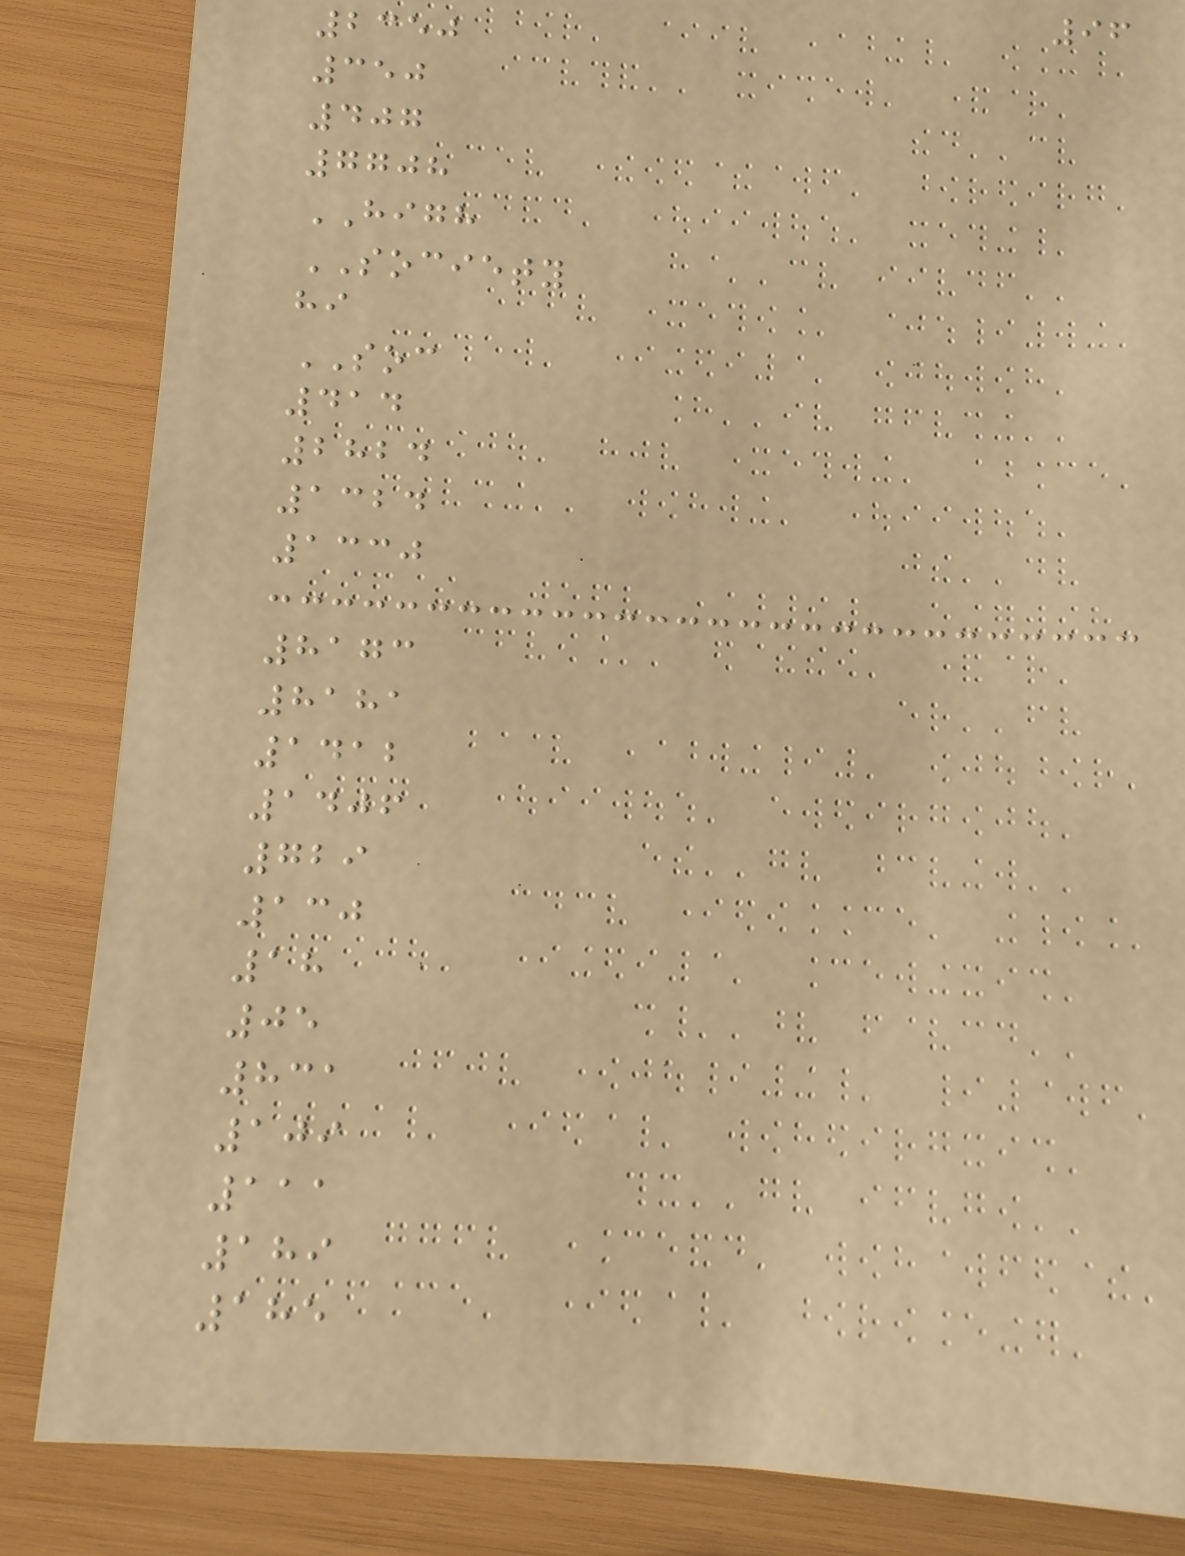96
2350
350
407
7708
HIGH
SOCIETY
hi
SOC
414
2824
1324
1330
8173
8181
1412
1406
729
130
18
05
831
109
111
189
185
